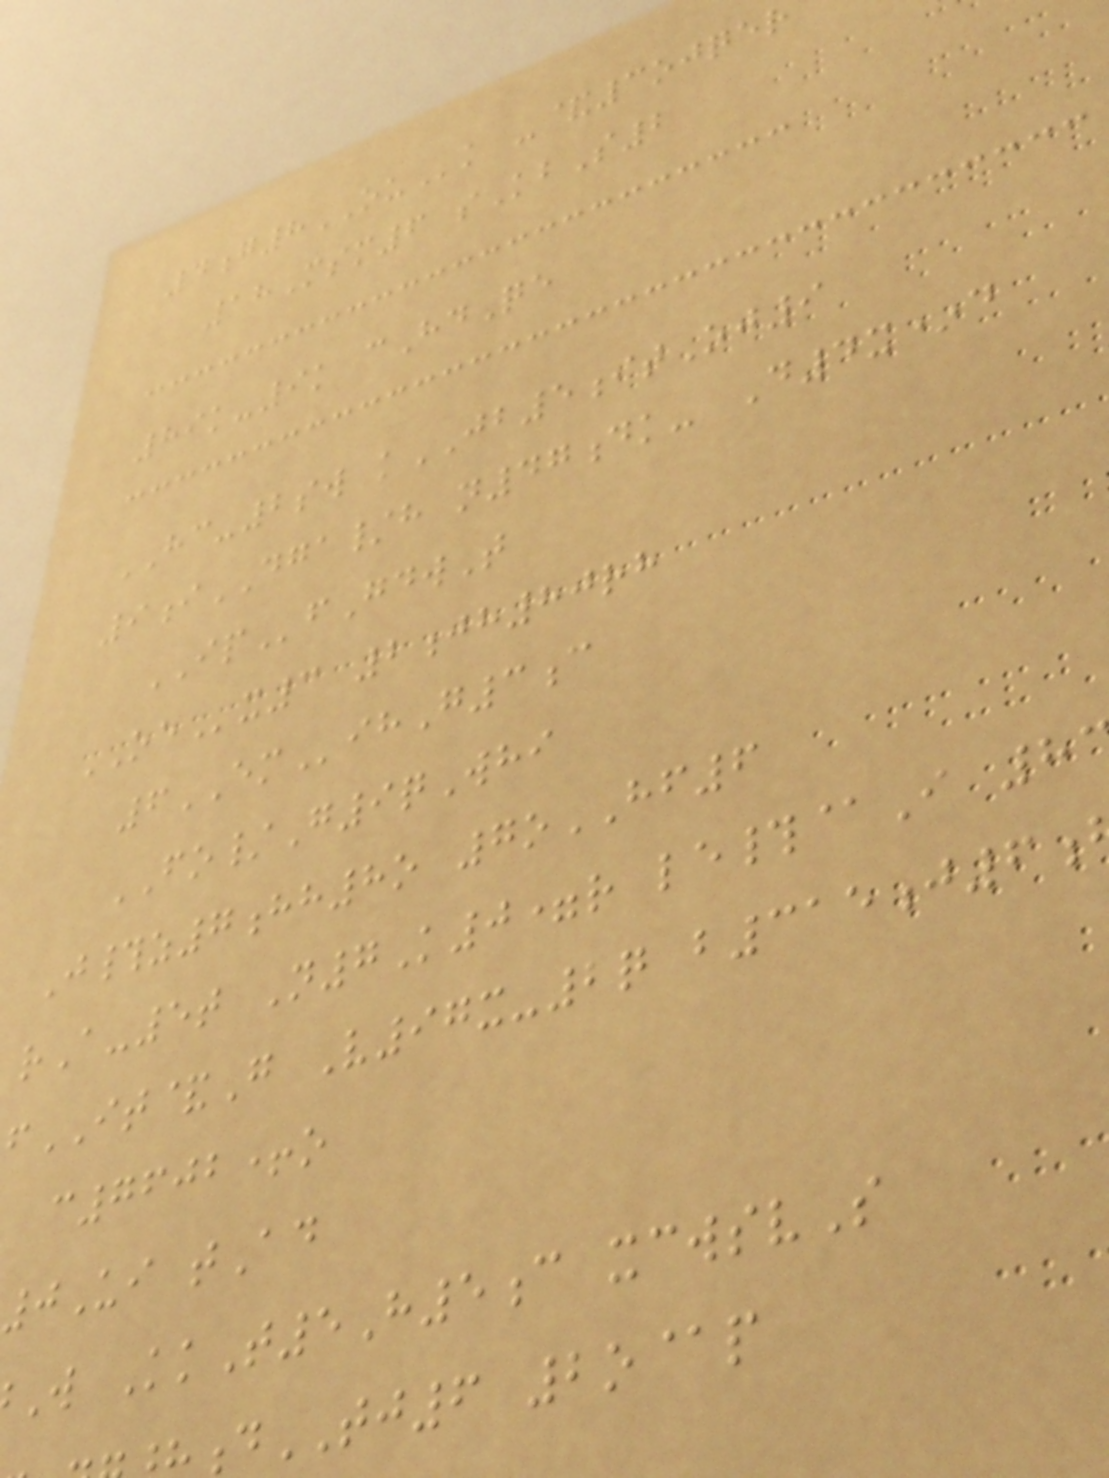4g8OUk -&3ojqer
18Msm6 sKbS2
89k-9k cHdQe
HC-2sw kJB5itOj9
9iDGA/h n47dk- D4x*d
IPfGdwT
OEx3 2jh80rh
6EMihG3c
FO/G9qWhi
J#z7hh8o 7oHF6
rA-5t N7K0=r le#@I 8
fIT&G V97x-2q b315j6
c7602+o
0Ui tAd
W KkT5H5c xcwsvS
dTJ6 2o@p
